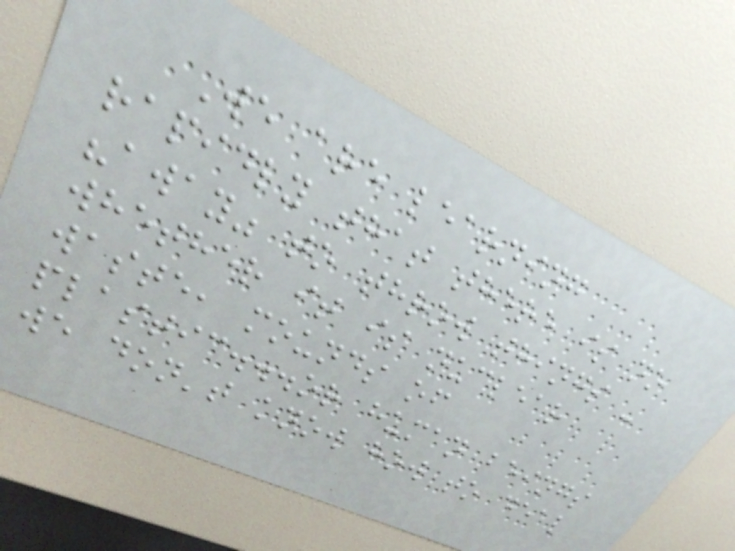We are learning
rapidly that there is no
"away" to throw things -
whether it is nuclear
waste, mounds of
plastic...or human beings
we don't know how to deal
